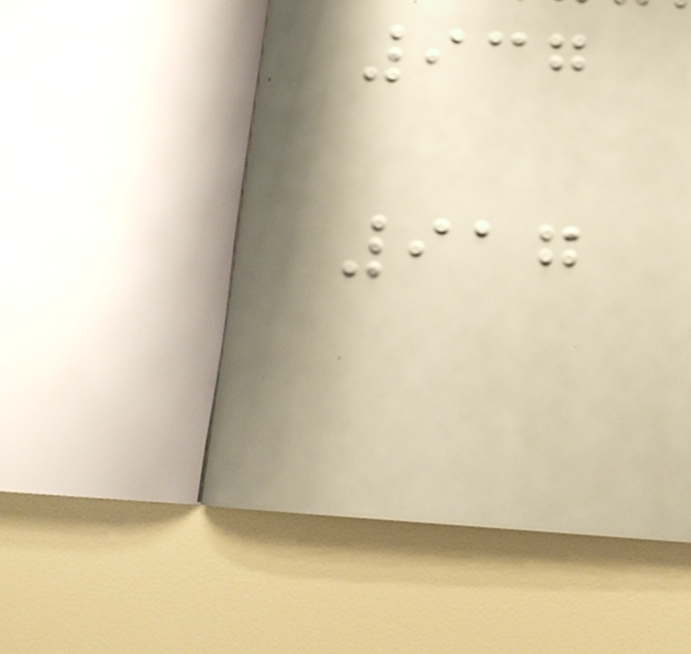937
917
